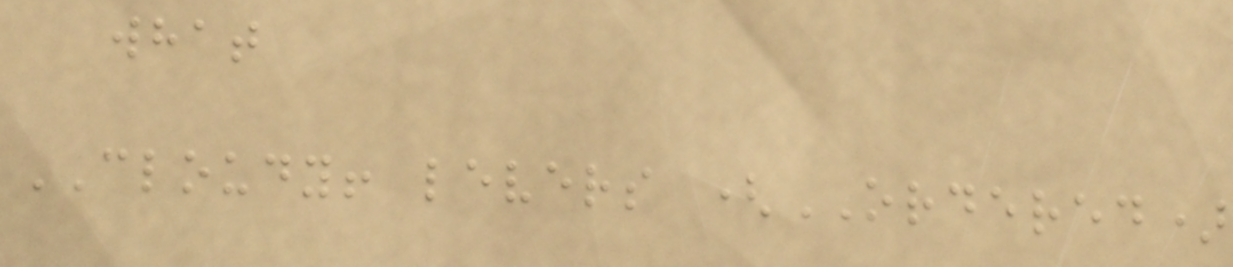what
CLOUDY! levers (ORDERED)
